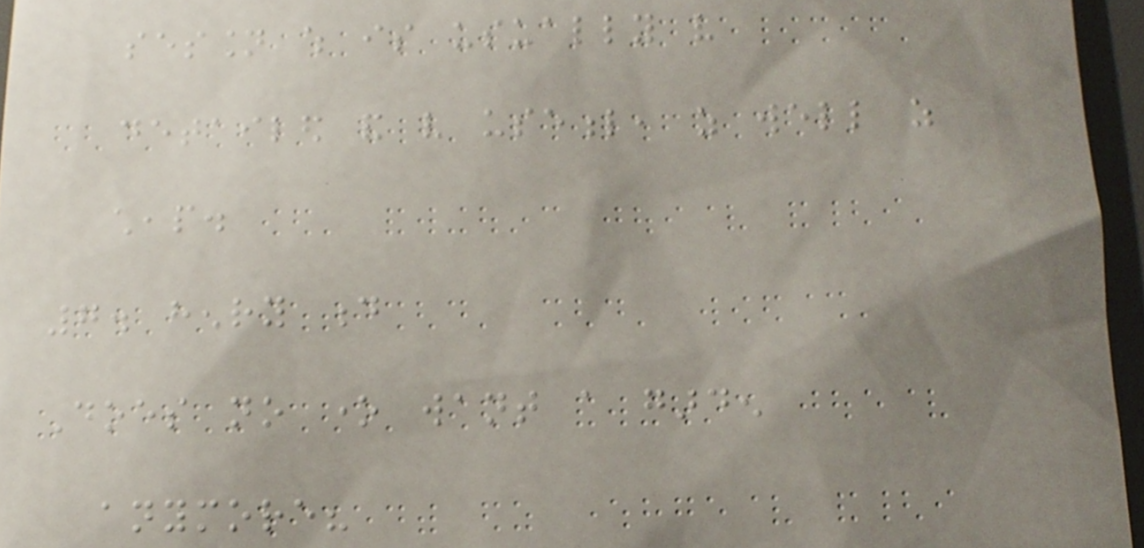session which is usually very
detailed and very useful, as well as
cheap.
7. henry d
Does no one want a garden
anymore?
